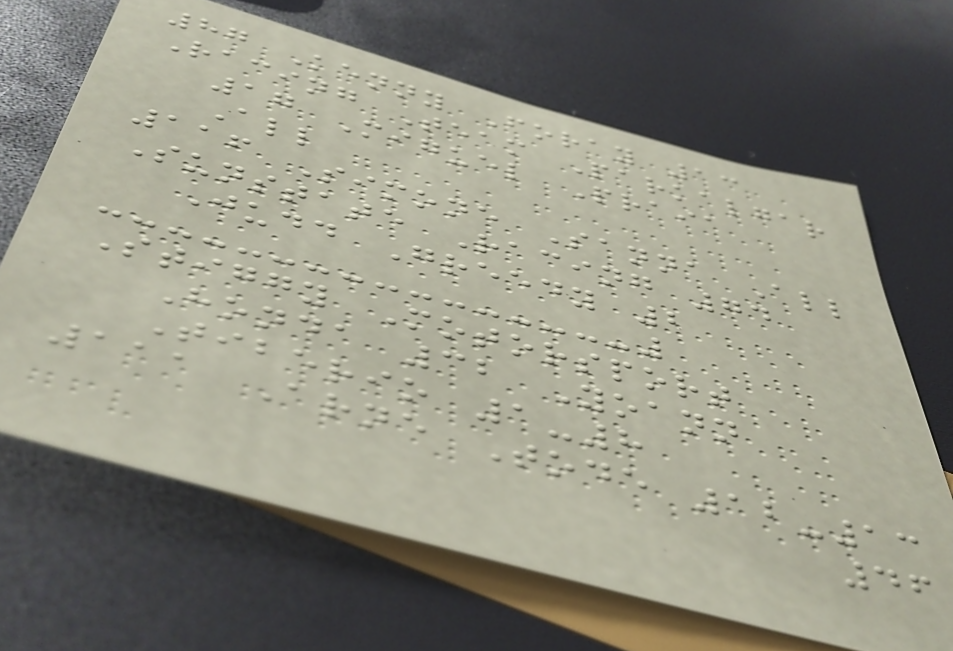87 Kenny Foray 13
Racing Team Parkalgar
17 Miguel Praia
All
116 Simone Sanna All
Sunstate Racing 74
Judd Greedy 2
Stiggy Motorsport
Honda 32 Yoann
Tiberio 1-8
111 Arne Tode 12-13
46
